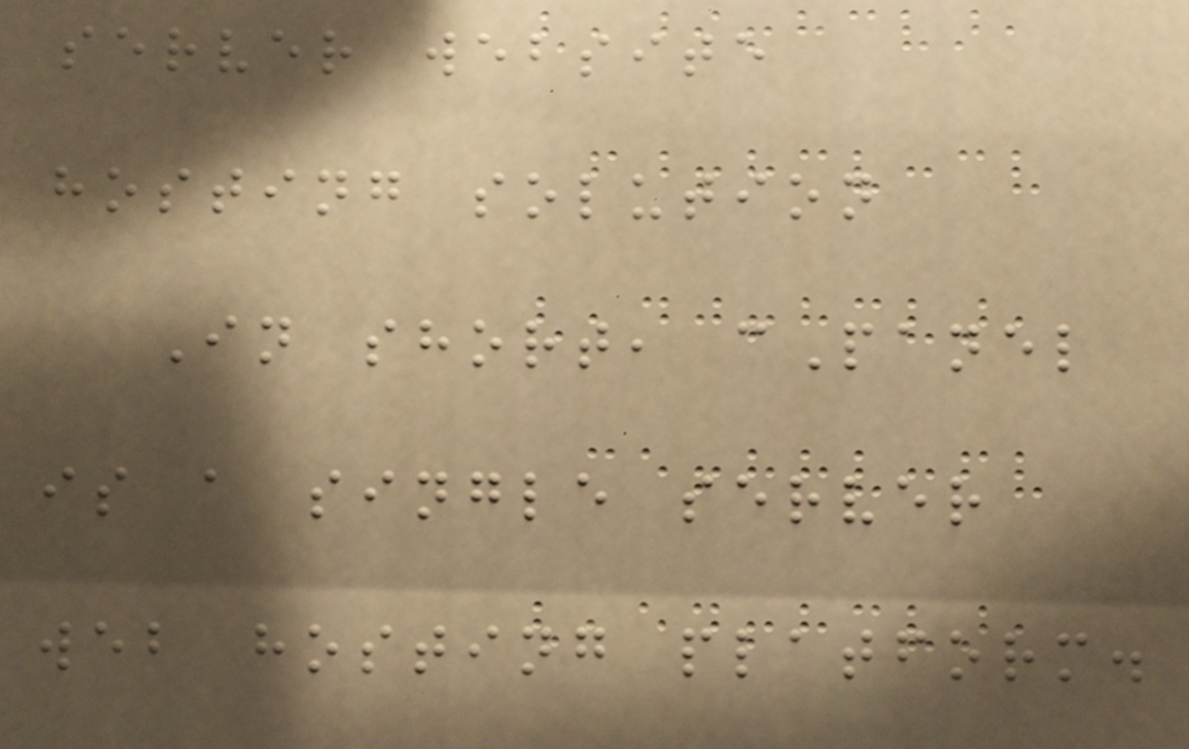server website
hosting solution
In short, cPanel
is a single server
web hosting platform.
